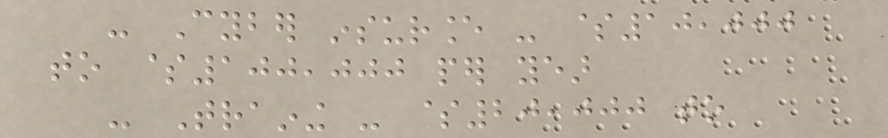- Cyber insurance - $10,000
to $100,000 per year
- Training - $20,000 to
